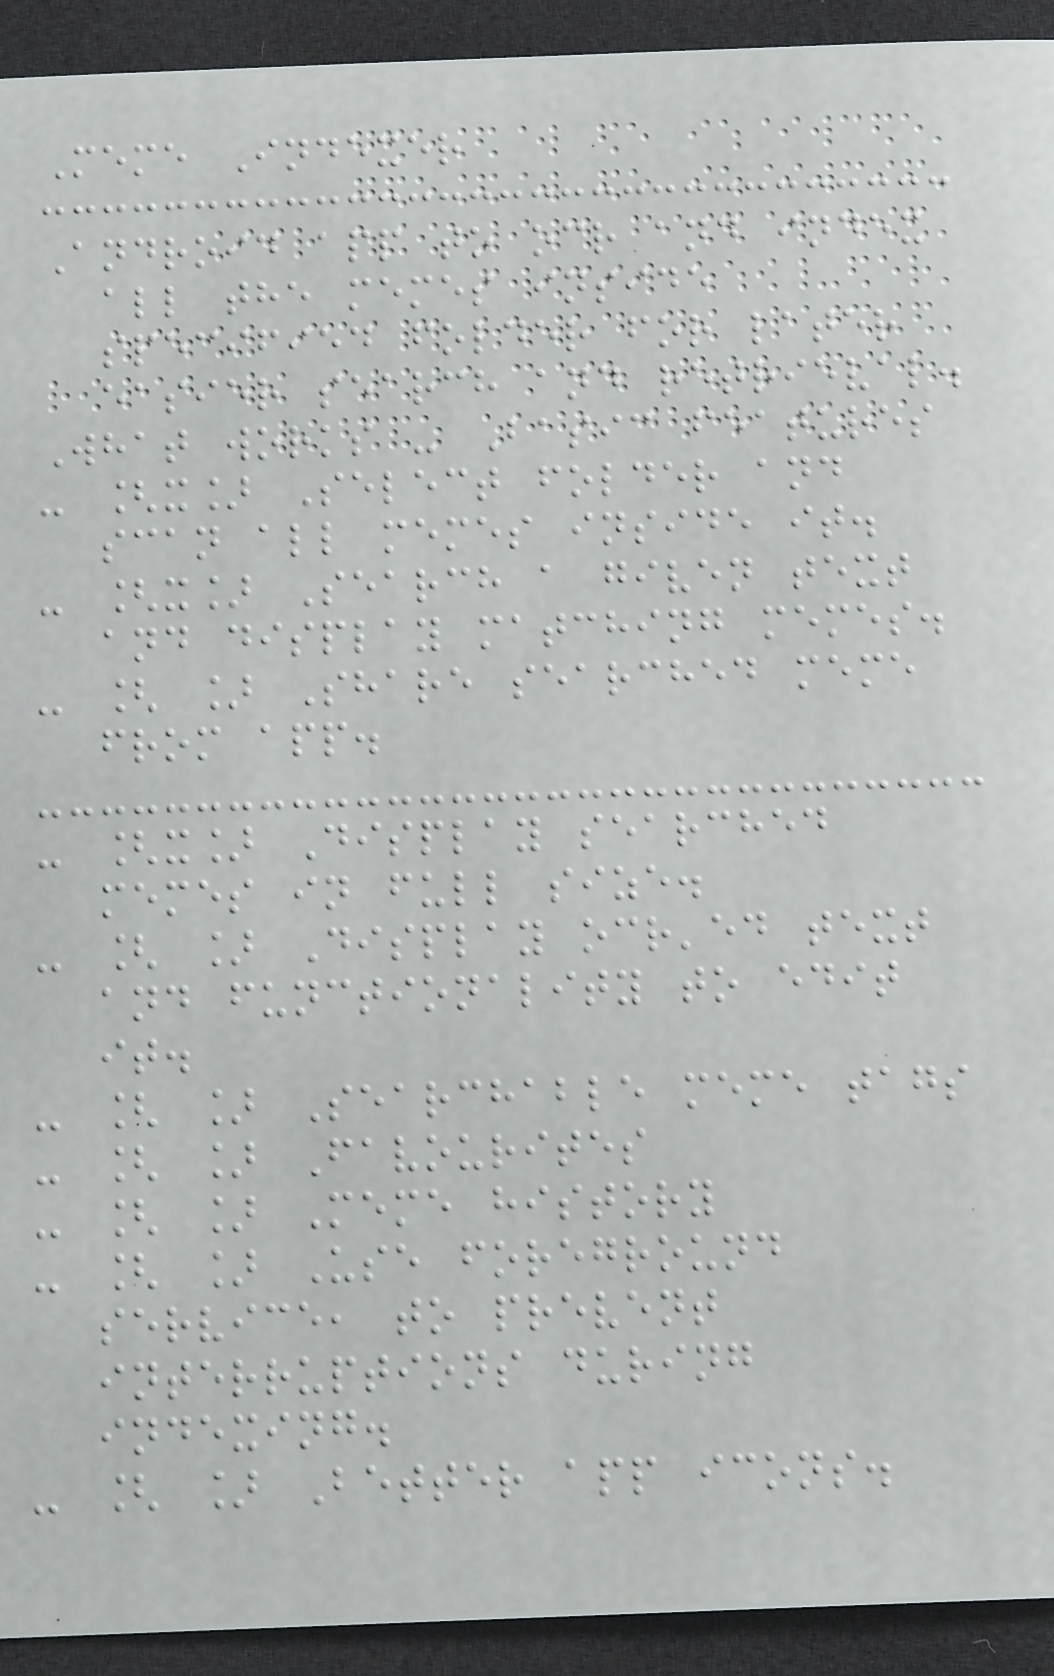Meme Indexer
Android app to ocr and index
all the memes inside
specified folder for later
easier search and retrieval.
What works - Basic features
- [x] Select folder and
scan all memes inside it.
- [x] Search a given text
and display matching memes.
- [ ] Share searched meme
from app.
- [x] Display searched
memes in full size.
- [ ] Display ocr'ed text
and functionality to edit
it.
- [ ] Searchable meme tags
- [ ] Favourites
- [ ] Meme history
- [ ] Use foreground
service, to prevent
interruptions during
indexing.
- [ ] Better app icons.
